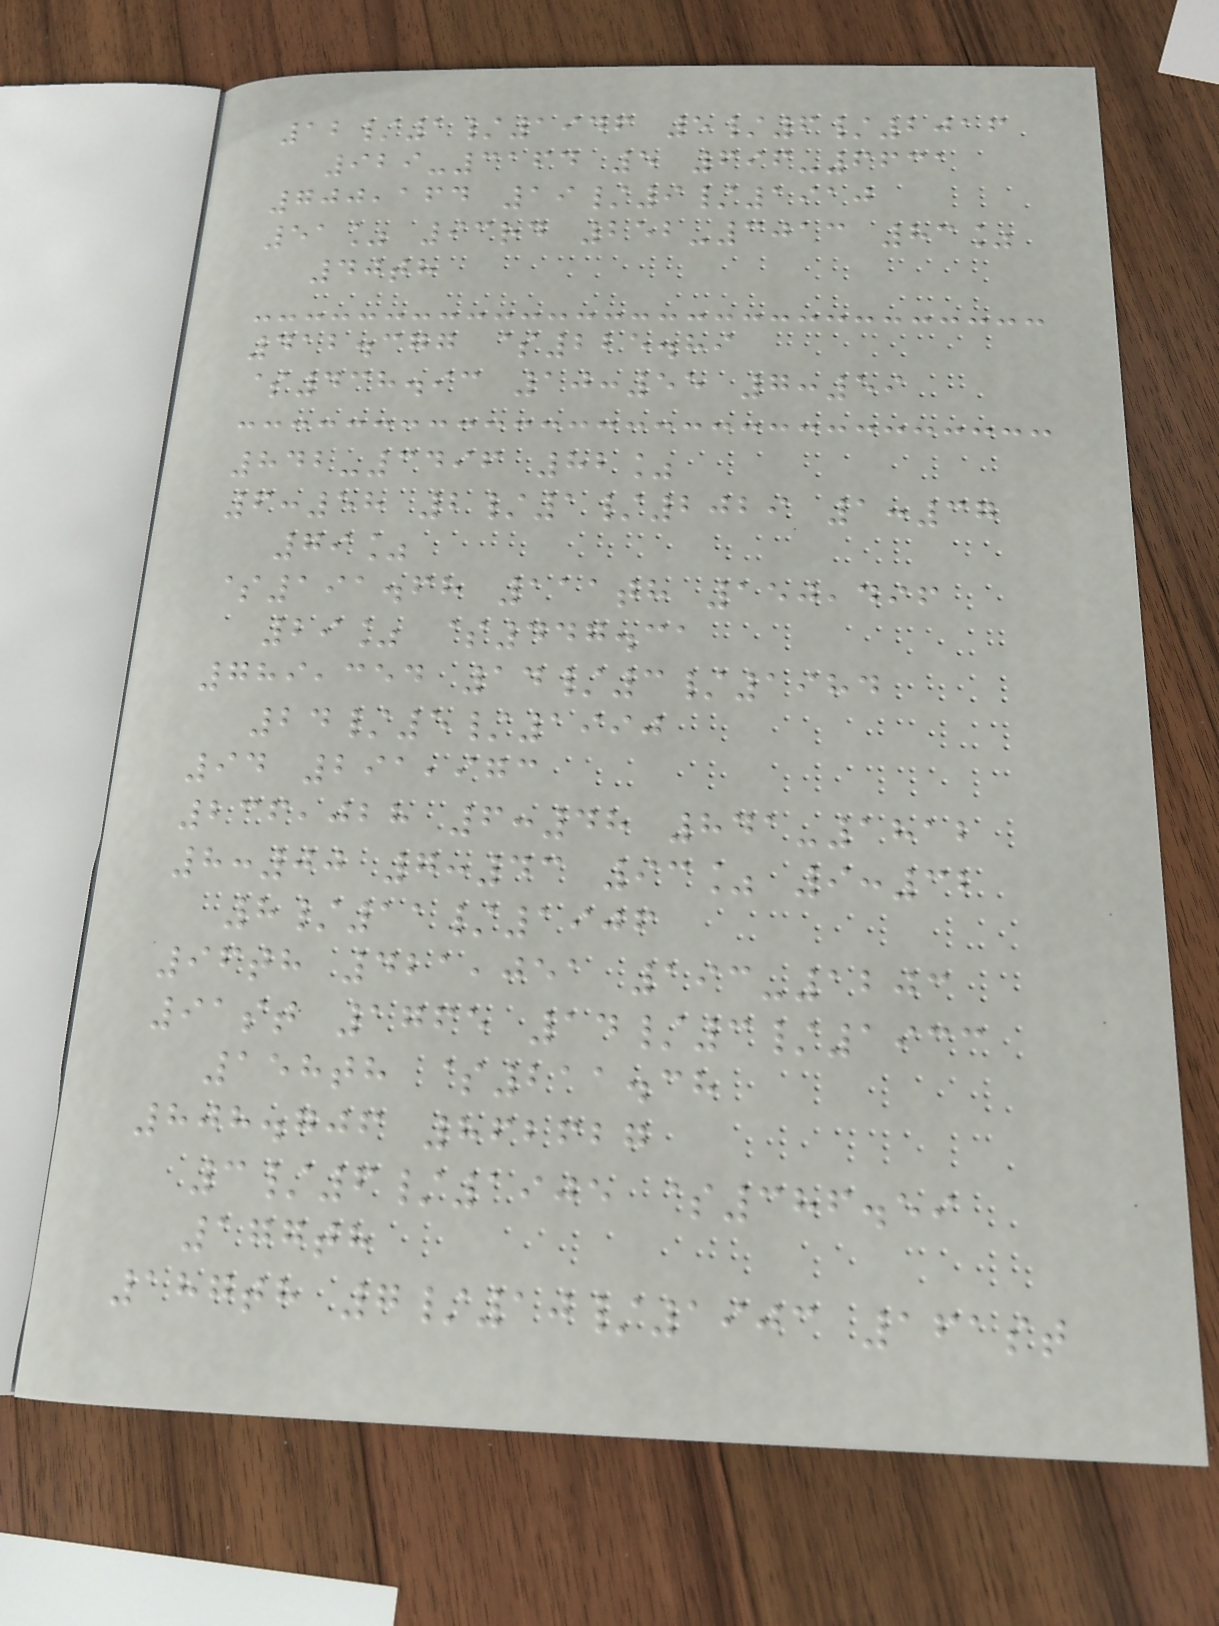12/1/1946 5/6/2016
929-3164 5 696-6631
700,164 19/9/1910
51% 93rd 252-3013 83%
40th
412.377 $225.89
$438.93 10:55 7:59
842-3496 82%
6:58 2/1/2029 1:37
79%
$191.68 111th 150,496
29% $447.31
789,354 14/3/1984
24/5/1990
94 291,973
236,028 6:48 841-1812
8:00 7:43 93% 9:32
8/11/1906
96th 421,051 193-1203
91st 1765 14/3/1933
158th $211.38
808.706 862627
3/6/1905 $386.59
177th
187th 7/10/1903 161st
